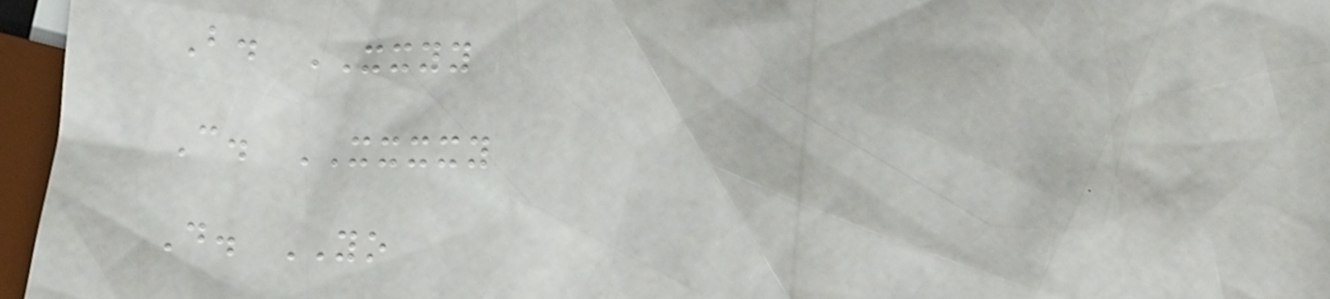B. XXYY
C. XXXXY
D. YO
